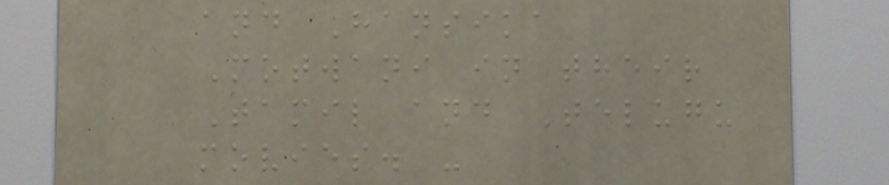and Hansika
Motwani in their
Tamil and Telugu
movies. -
